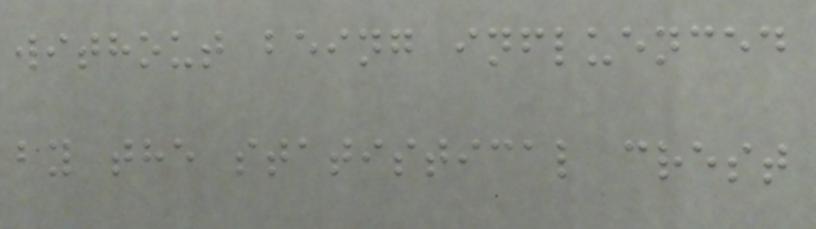without being influenced
by the statistical crest
